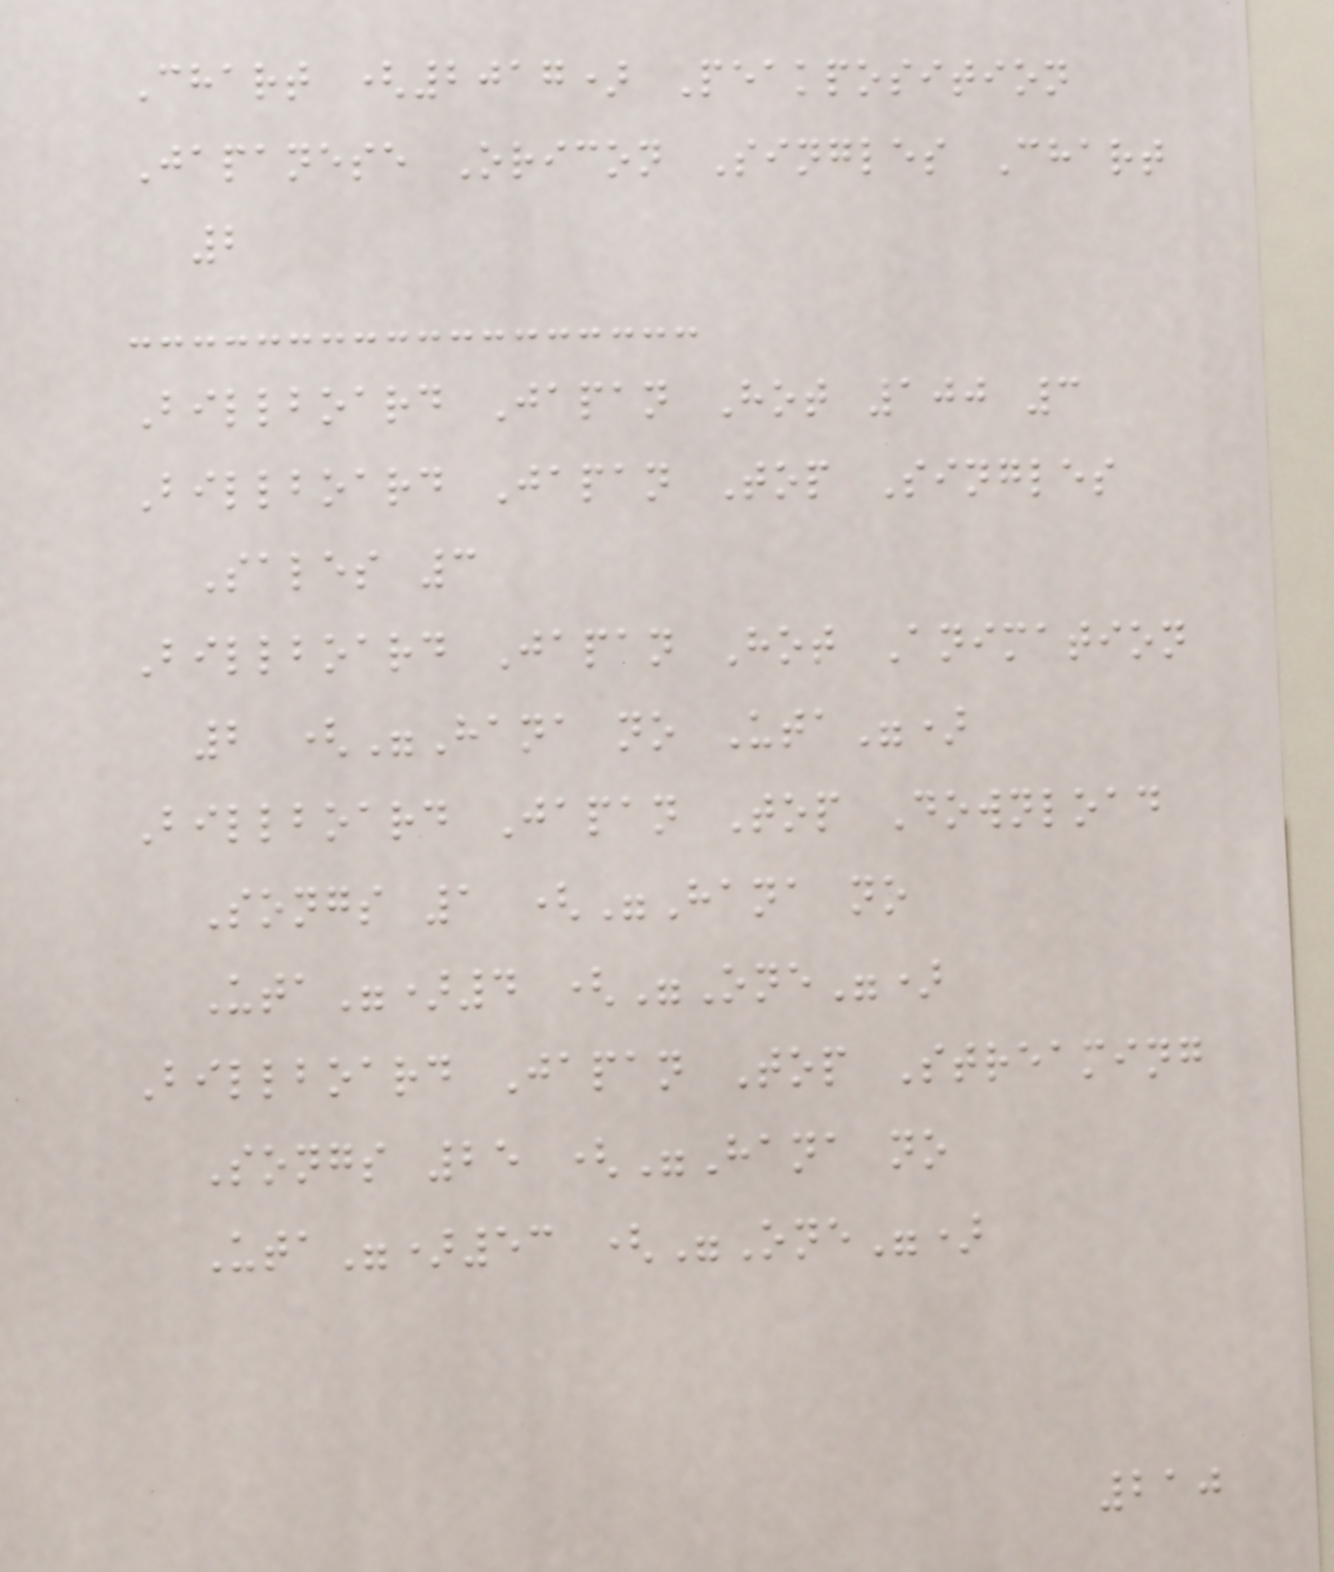Chart (2017) Peakposition
Japanese Oricon Singles Chart
2
Billboard Japan Hot 100 3
Billboard Japan Top Singles
Sales 3
Billboard Japan Hot Animation
2 ("Hana no Uta")
Billboard Japan Top Download
Songs 1 ("Hana no
Uta")4 ("One")
Billboard Japan Top Streaming
Songs 25 ("Hana no
Uta")53 ("One")
210
